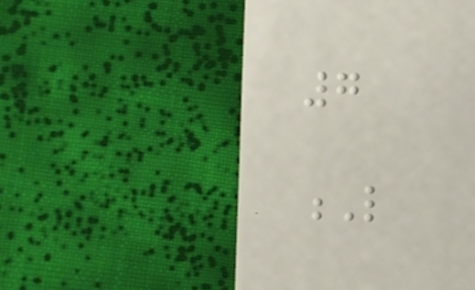7
L
